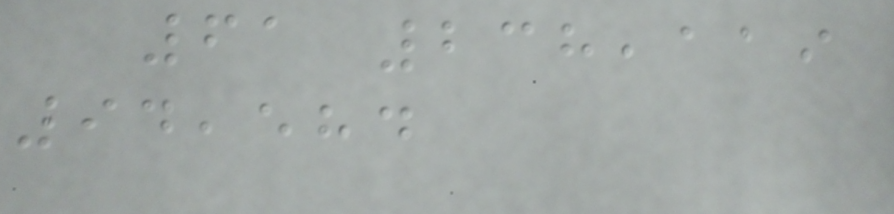61 238,119
94,584
